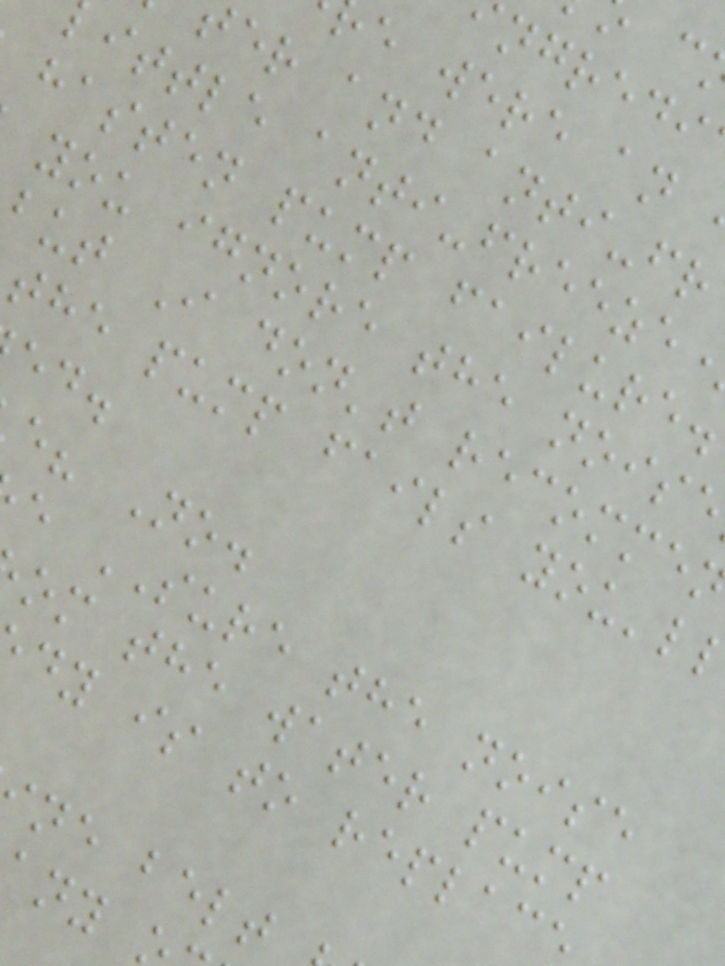e were an
er and anti-fr
ittle anti-freeze
hasten pump failure.
you ignore the nois
but I don't recomme
the pump fails you'l
e? No.
e SURE the noise
om the water pump
dy is to replac
ne belt
